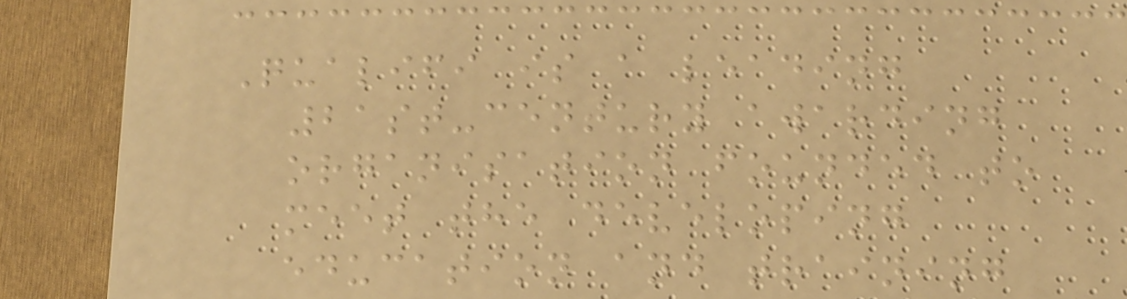Qualifi is a leading
21st-century awarding
organisation founded to
meet the developing
education and training
